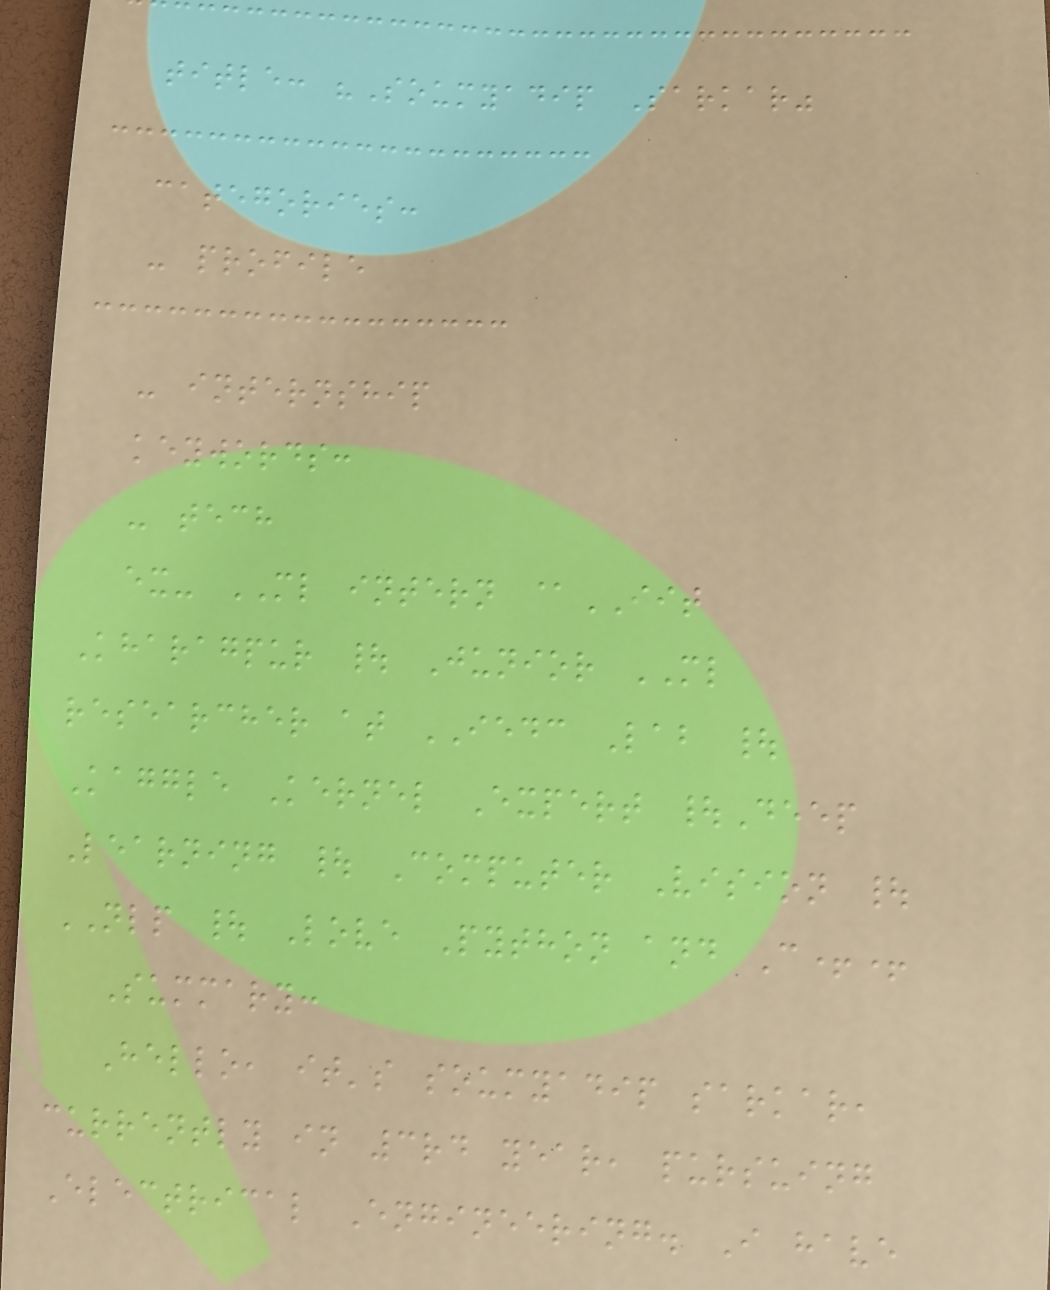title: "Soumyadip Sarkar"
categories:
- profile
- internship
keywords:
- tech
ex- ML intern @IIT
Kharagpur | Junior ML
researcher at IEDC Lab |
Kaggle Kernel Expert |Deep
Learning | Computer Vision |
NLP | Love Python and C++
Summary:
Hello, it's soumyadip sarkar,
currently in 3rd year, pursuing
Electrical Engineering. I have
